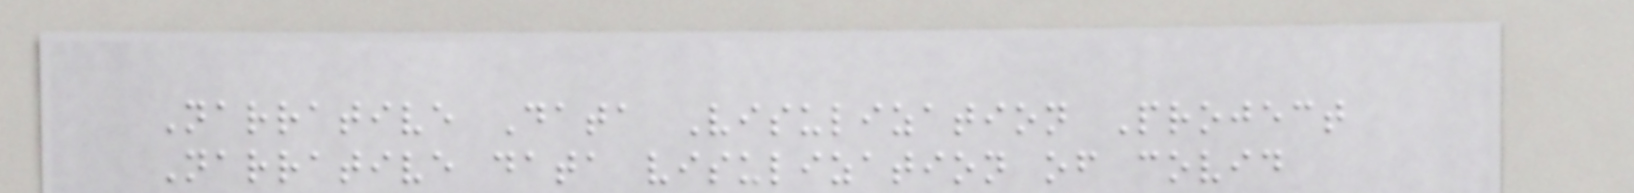Narrative Data Visulization Project
Narrative data visulization of covid
